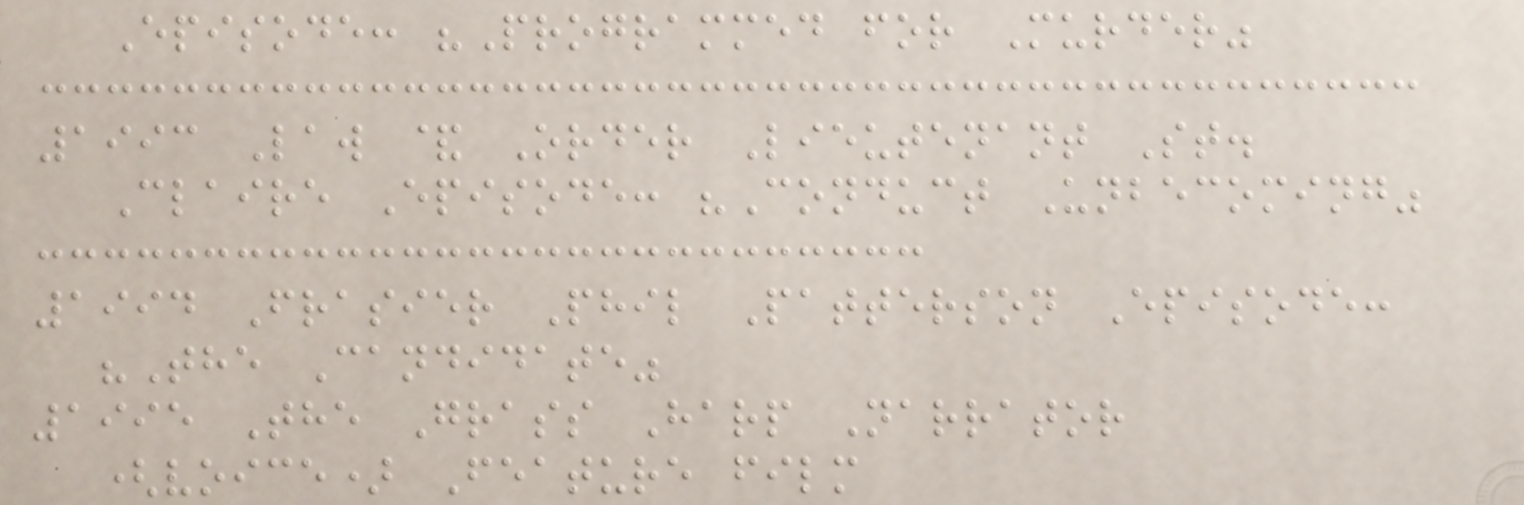Episode: "Programmed for Murder"
1993 Law & Order Lieutenant St.
Claire Episode: "Conduct Unbecoming"
1994 Frasier Phil Patterson Episode:
"The Candidate"
1995 The Grass Harp Narrator
(voice) Feature film
